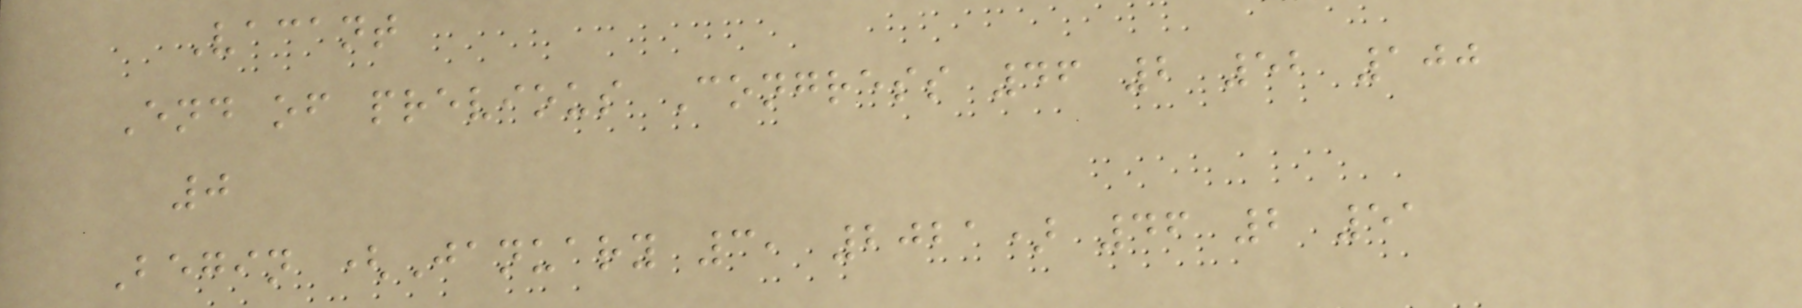Vacant
End of previous Congress 46 2 52 100
0
Begin (January 3, 2021) 46 2 51
